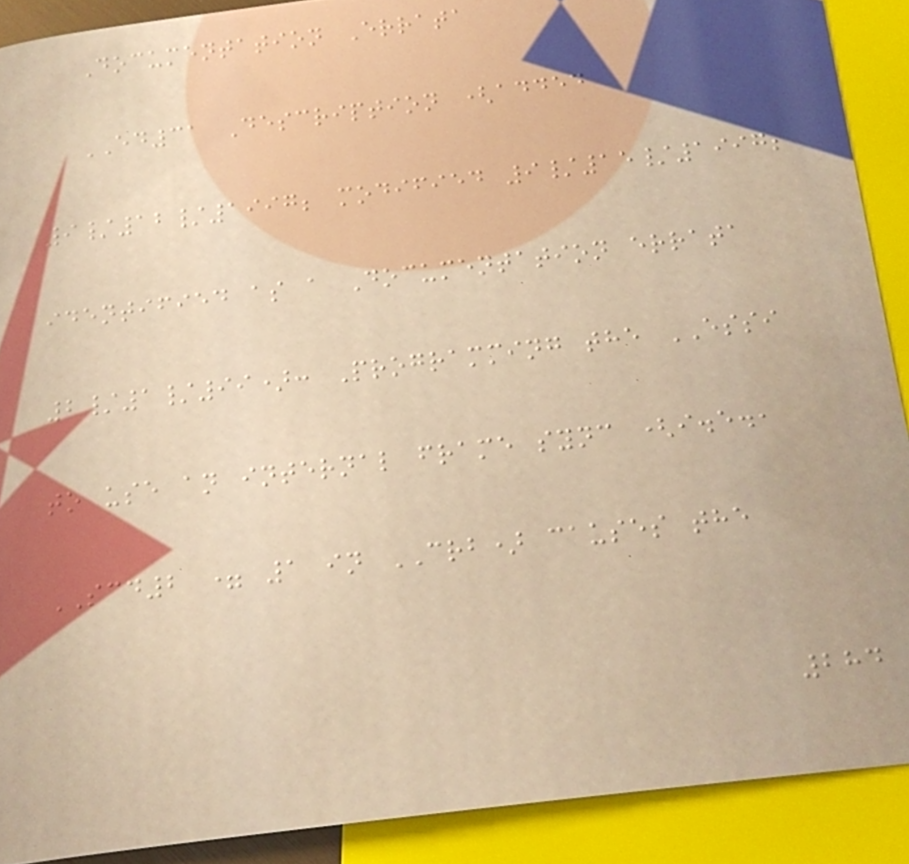Documentation Errata
ED31 Description (added
9/12/1997; modified 9/15/1997;
identified as a Documentation errata
2/1/99): Programming the ESSI
to use an internal frame sync (i.e.,
SCD2 = 1 in CRB) causes the
284
